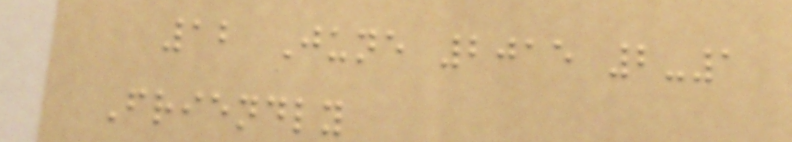12 June 2015 2-1
Friendly
